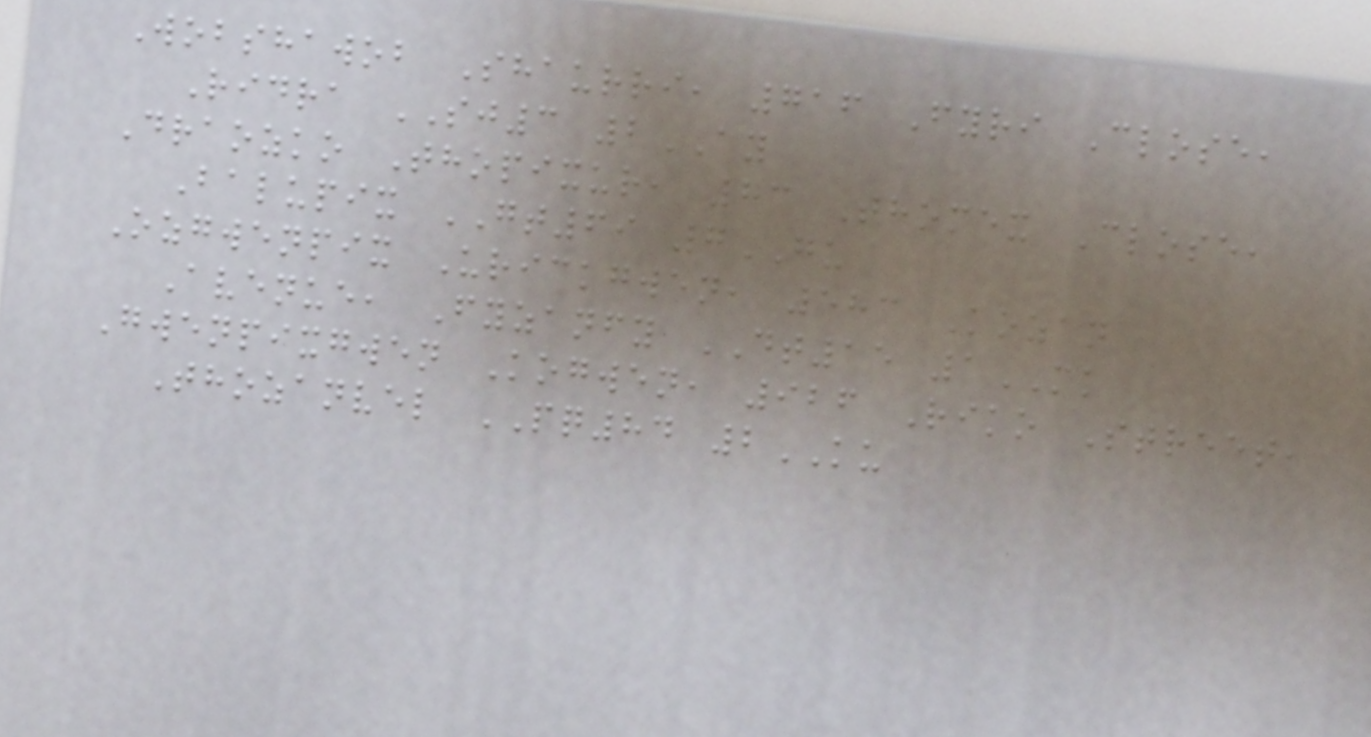Wobshawob Shaurri, 716 Fyri Close,
Ridra SJ3 2AY
Draozko Thopixur, 83 Thomex Close,
Balupix GT69 7GU
Ozgwenpix Urickgwen, 583 Kozan
Avenue, Fyzanfy DT15 1MK
Gwenpixgwen Kogwen, 926 Riko Street,
Thozanvel PQ84 2KU
